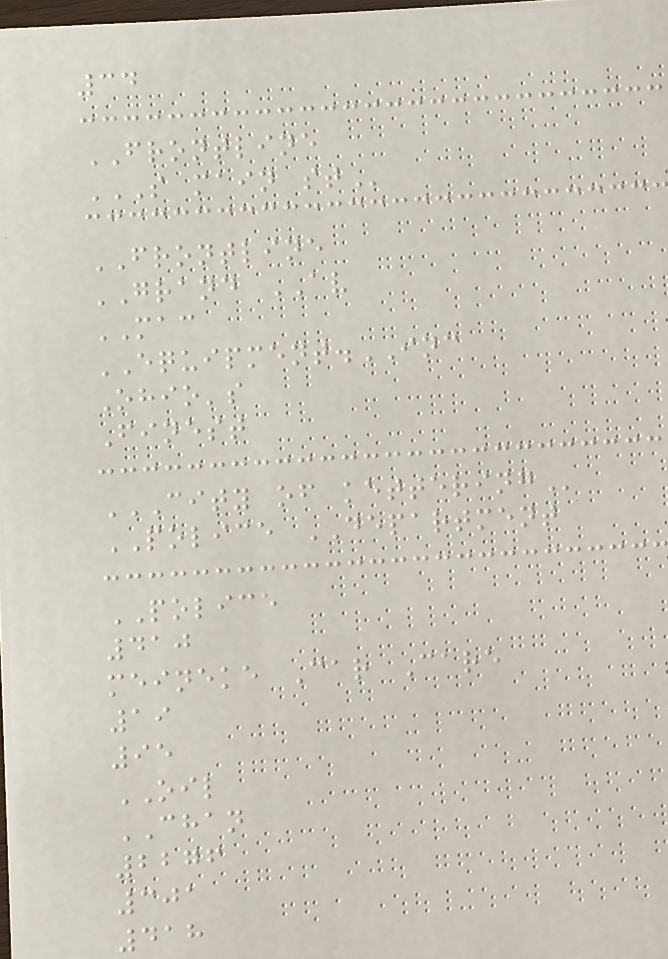34
FRONTLINE
S MAIN ST
FRONTLINE
GRAND AV
MAC
EQUIPMENT.INC
Ohio's
Finest
CITY OF KETTERING
POLICE DEPARTMENT
POLICE
410
meineke Car Care
19
95
OIL
CHAN
2276
301
418
